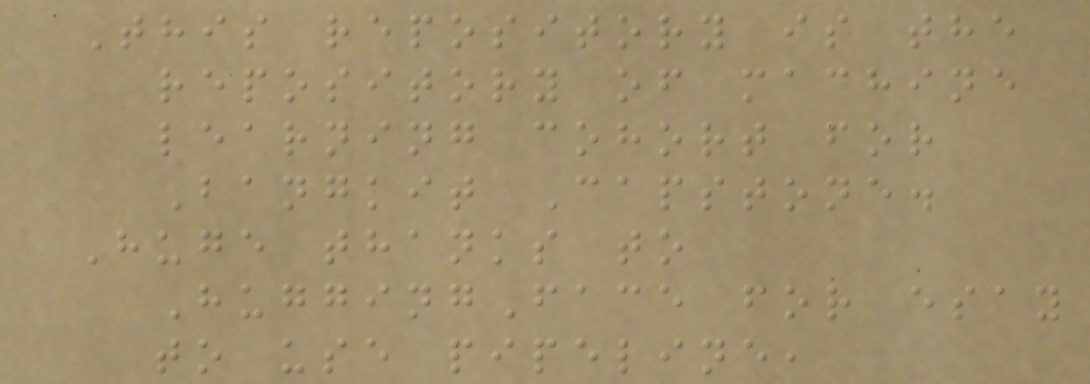This repository is the
repository of machine
learning cohort for
Bangkit Capstone.
Huge thanks to
HuggingFace for esay
to use pipeline,
